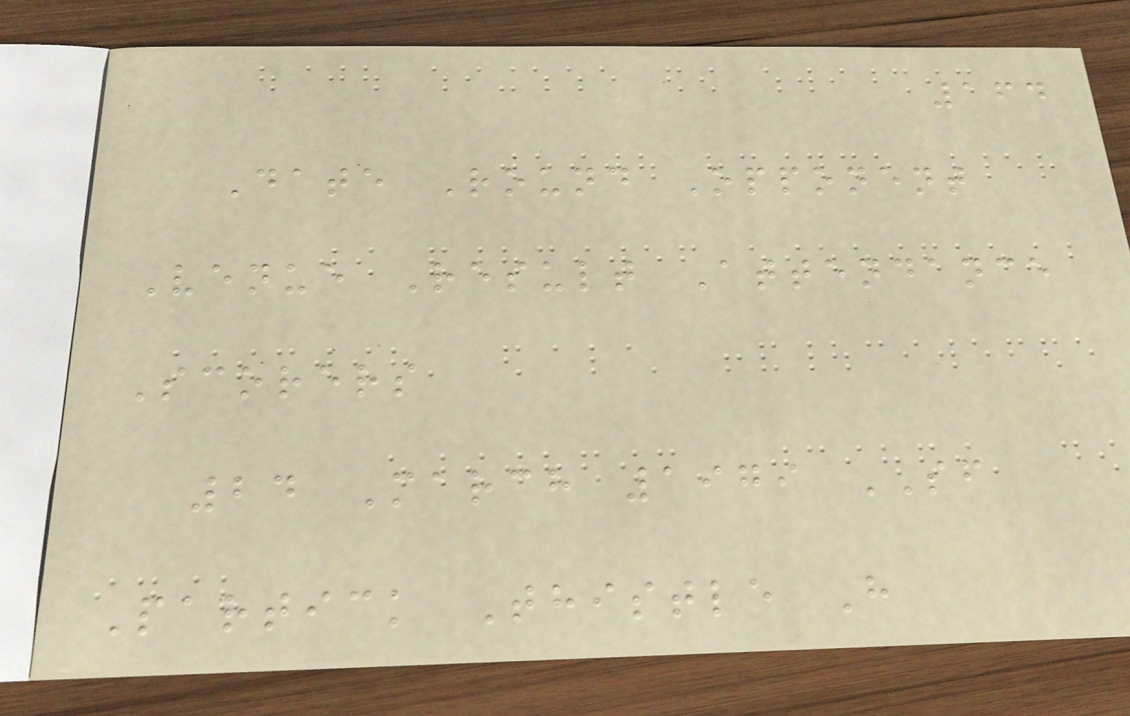164
Date Round Opponent
Venue Result Attendance
Scorers
24 March 1979 SF
Partick Thistle H
